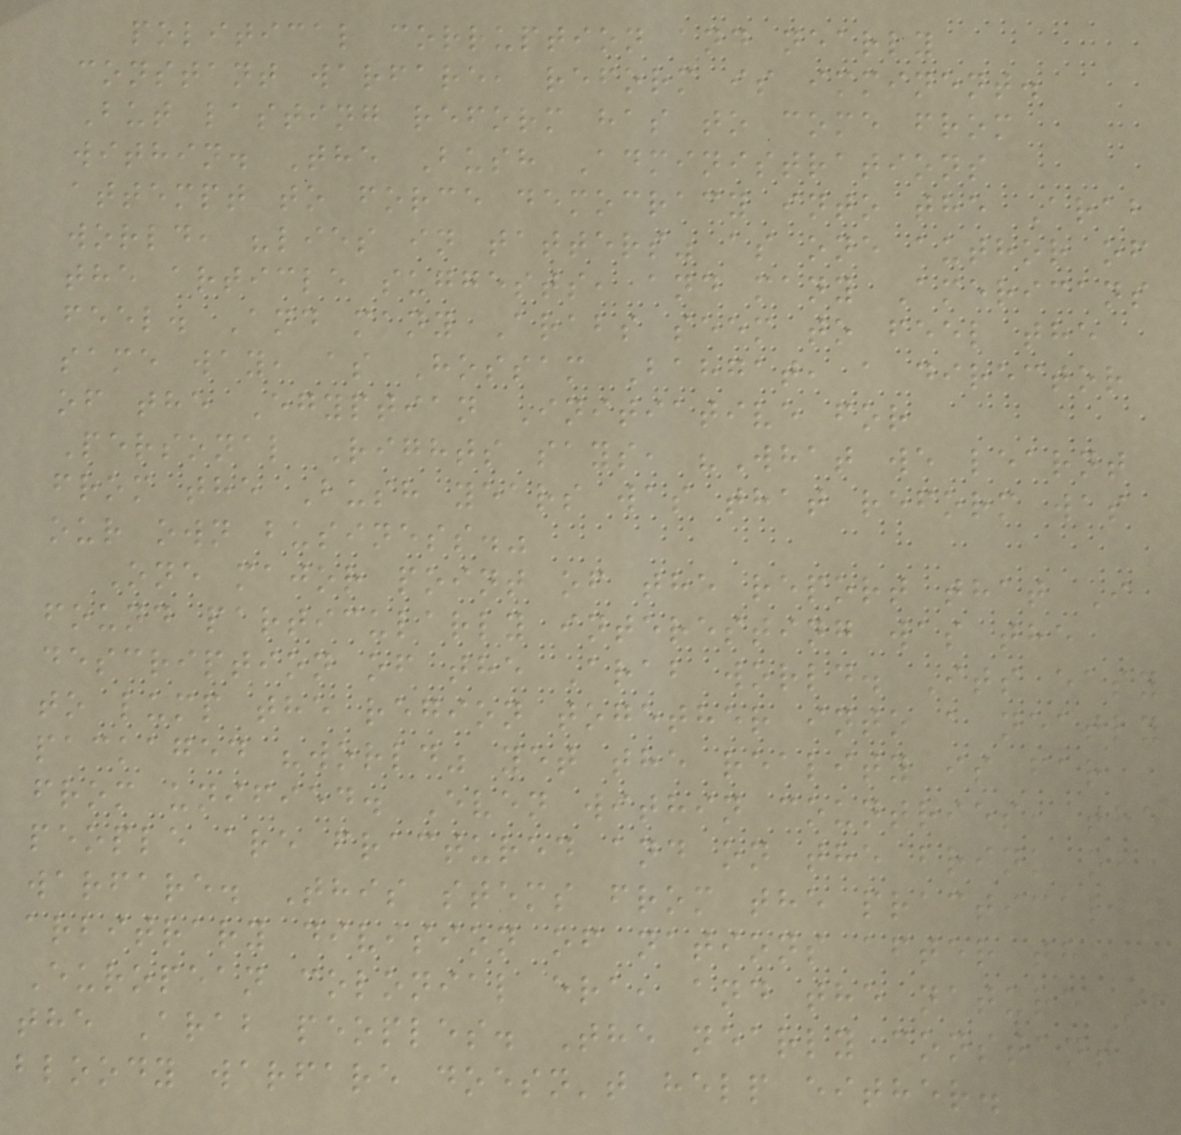political corruption and nearly
constant warfare, reform is imminent.
But lasting reform has to come from
within. The Bush Administrations
attempt to force democracy into the Arab
world, "lies in tatters" as one author of
the article suggests, and many Americans
feel. And many Arabs seem to feel the
same way, as Hossam Bahgat, a director
of the Egyptian Initiative for
Personal Rights says, "What we learnt
from the Bush years was that reform was
our own business."
One major point of the report that I
found particularly interesting was the
description of the Arab world. Its easy
to lump the region together into a neatly
packaged "world" yet the reality is far
from unified. Even within countries, the
people are fractured and on the brink of
warfare. This stems from the practically
arbitrary division of nations after the
European colonial era, and the nature of
the Arab peoples. The nearly constant
bloody warfare doesn't help either.
